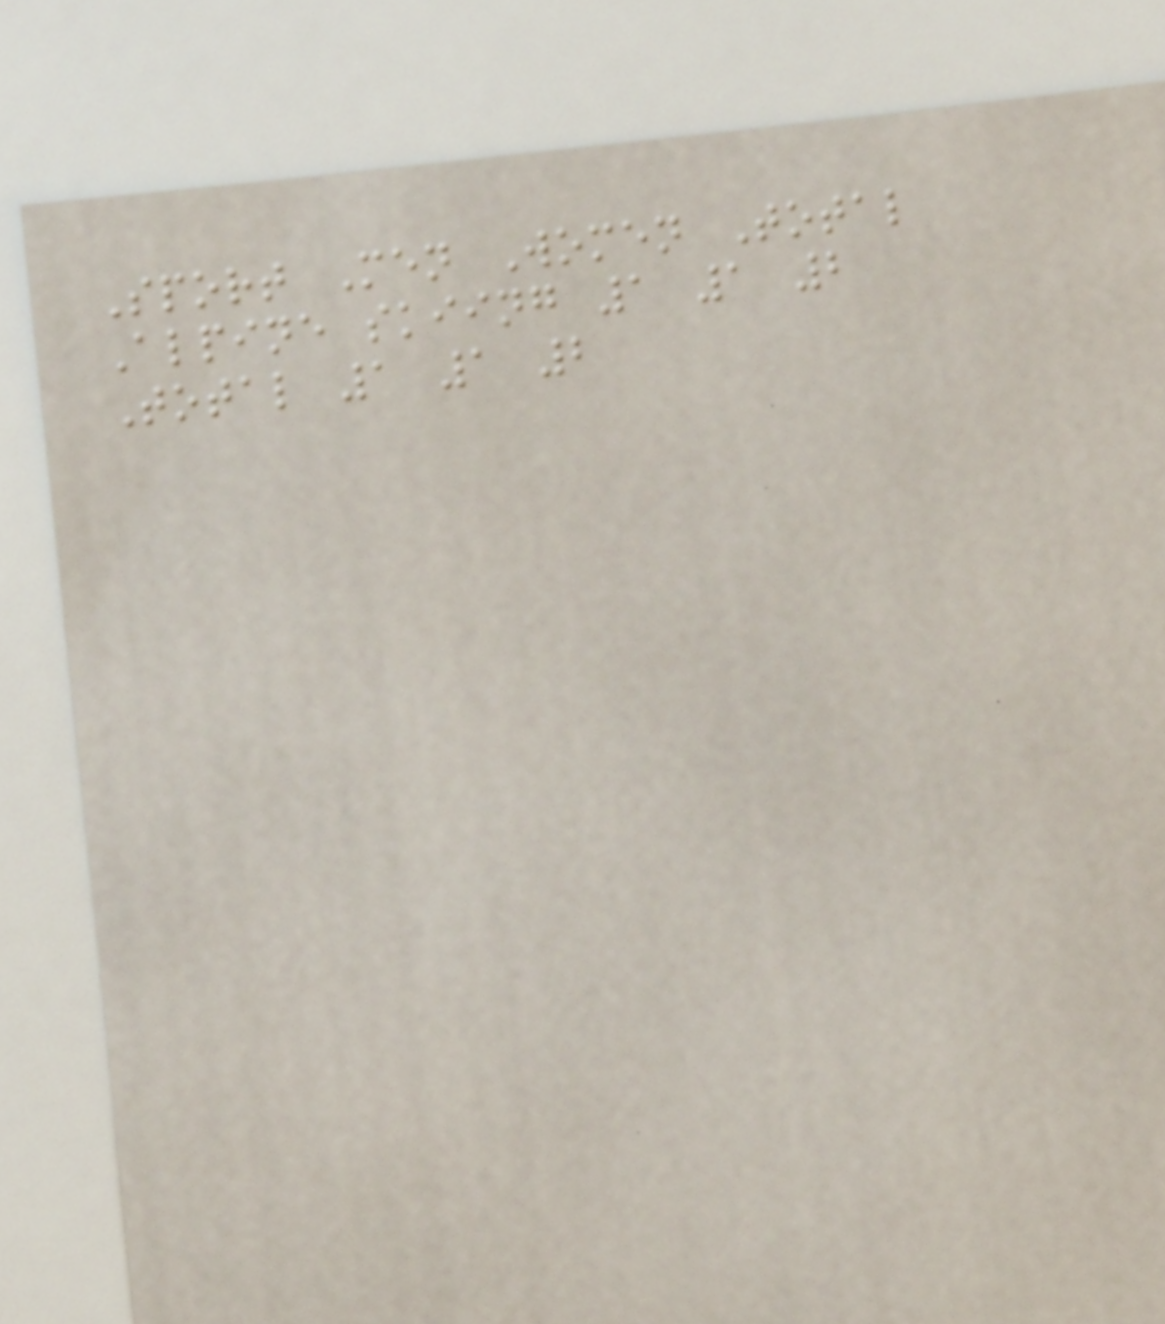Sport Men Women Total
Alpine skiing 1 1 2
Total 1 1 2
